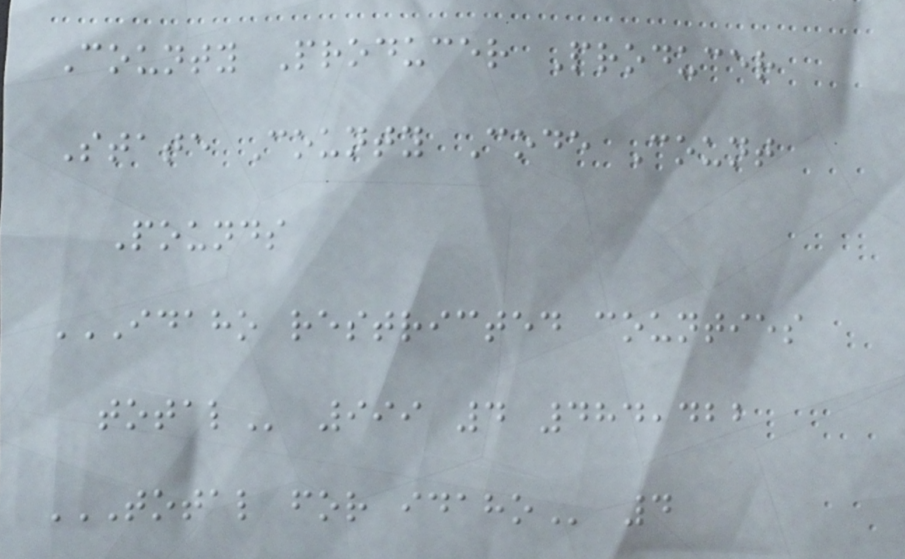County Producer Producer
State County Code Count
Pounds
IDAHO RESTRICTED COUNTIES
TOTAL 999 4 484,422
TOTAL FOR IDAHO 4
